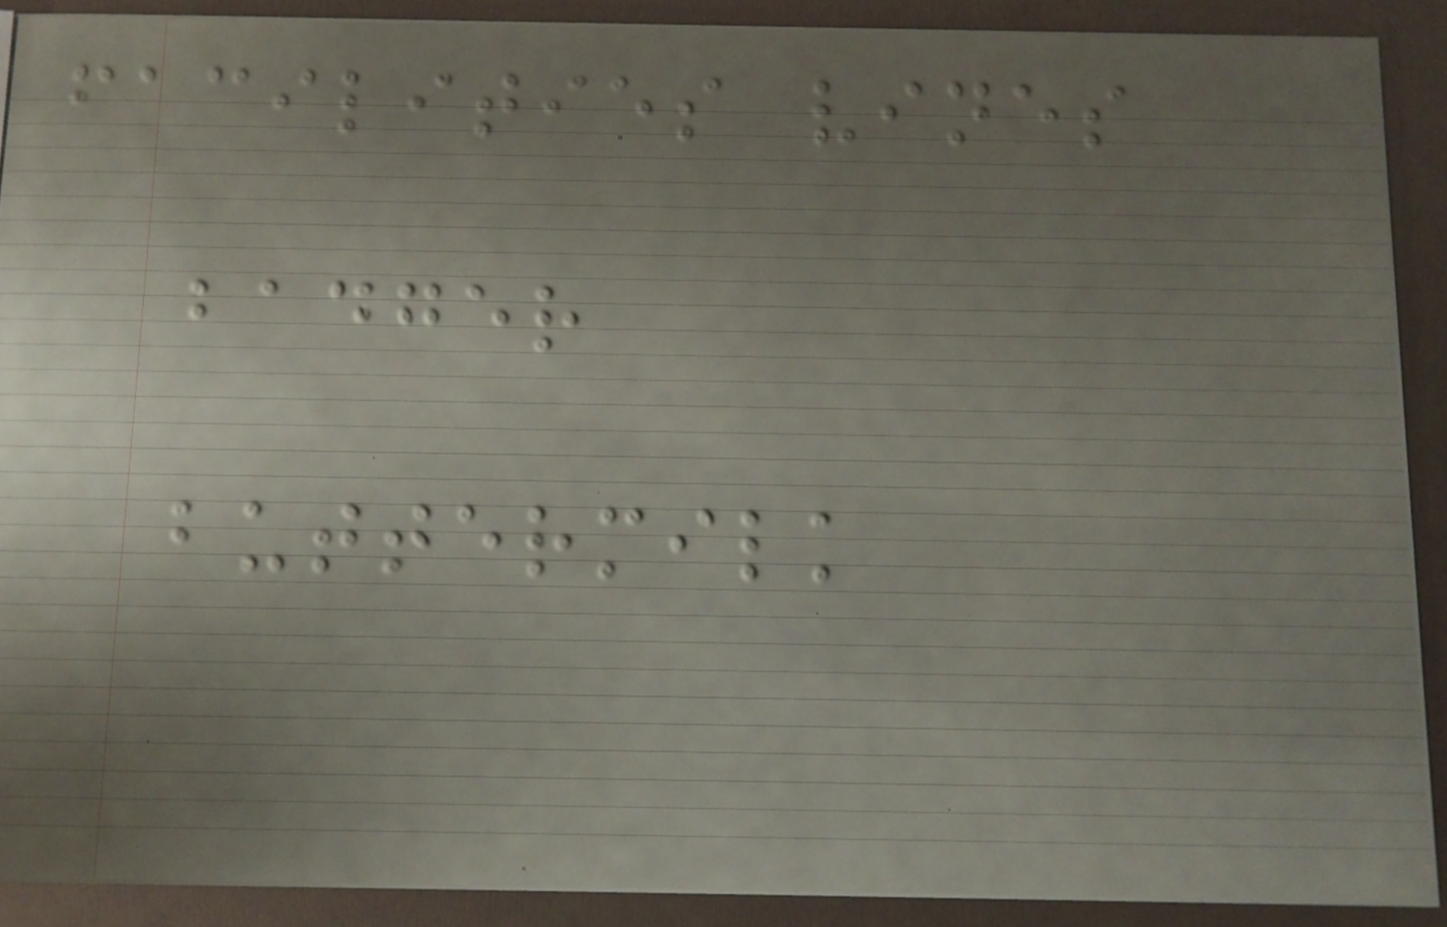facilities vines
badger
buttermilk
